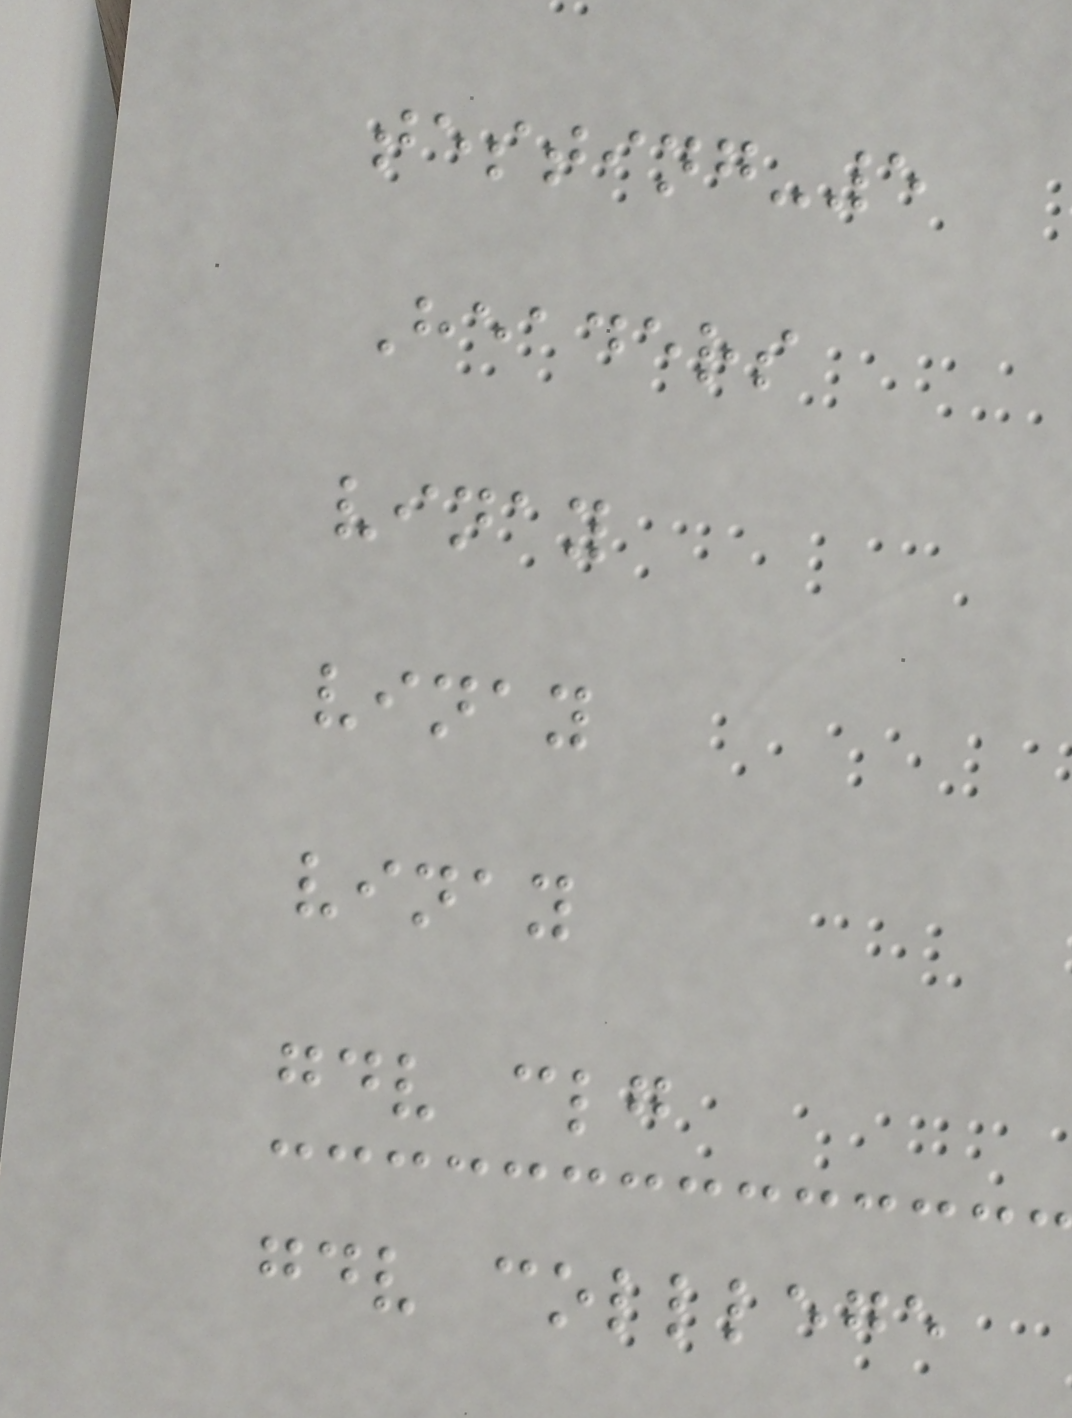testing-5
Headers
vinay
vinay
vinay
gdv clg
gdv colllege
